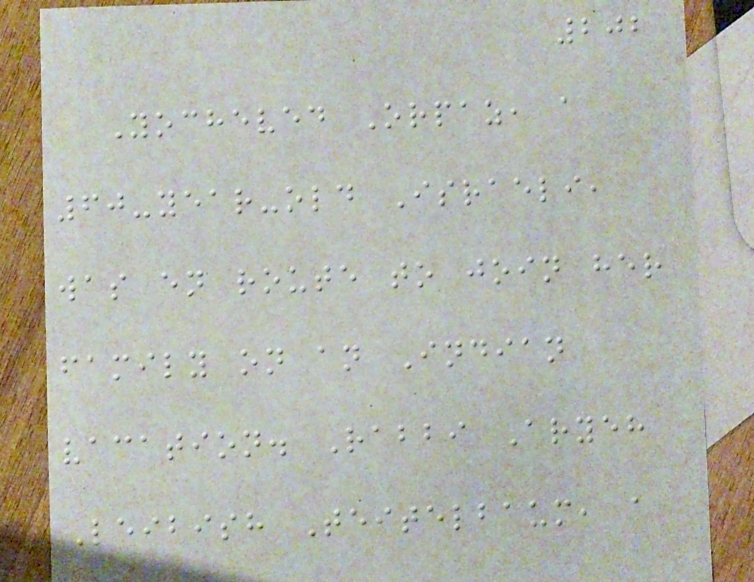202
Yocheved Orpaz, a
60-year-old Israeli,
was en route to join her
family on an Indian
vacation. Rabbi Aryeh
Leibish Teitelbaum, a
